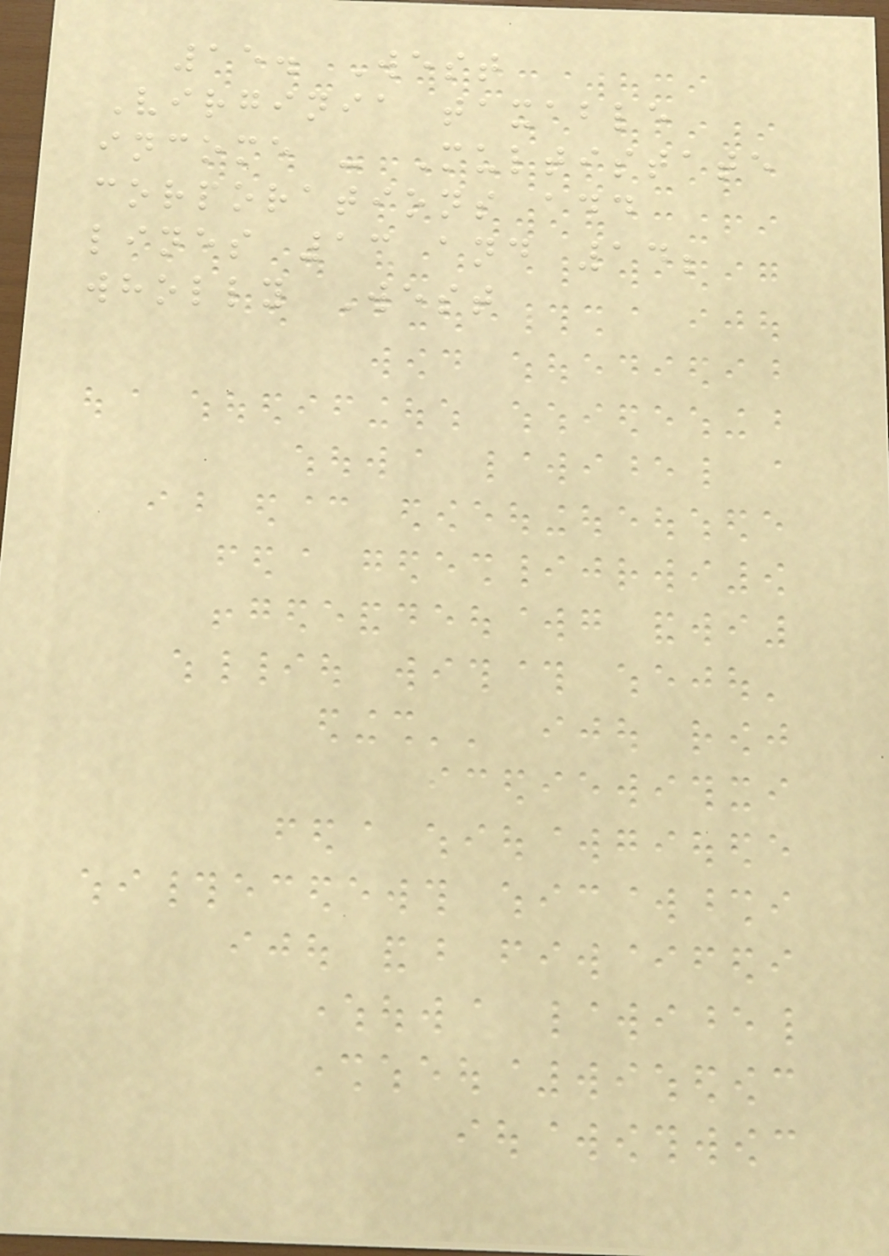15. West
Virginia taxable
income - Multistate
corporations add
lines 13 and 14;
wholly West
